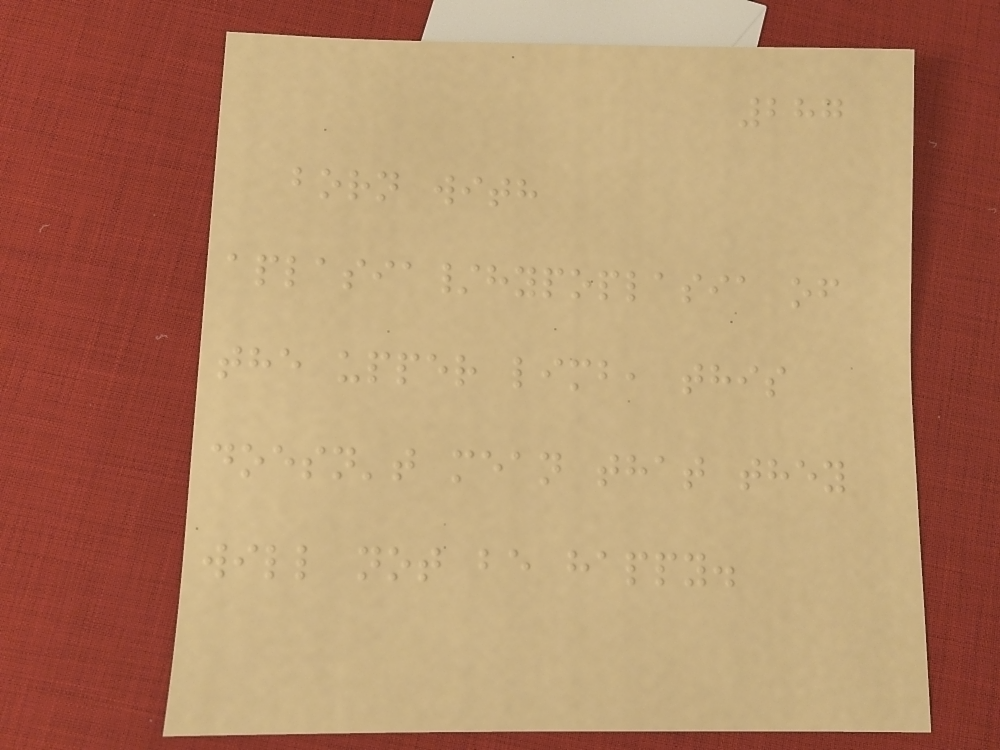287
born with
aplasia/hypoplasia of
the upper limb, this
doesn't mean that they
will not be happy.
